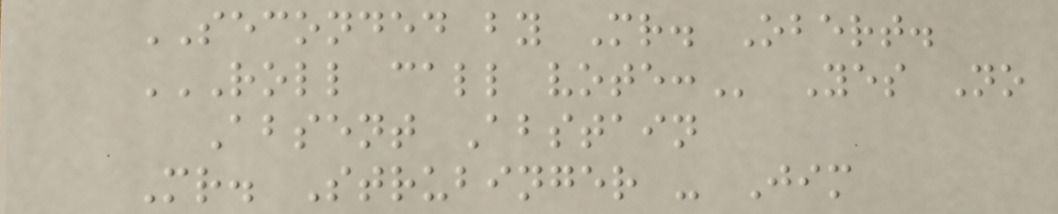SECONDED by Mr. Obert.
ROLL CALL VOTE: Yes No
Absent Abstain
Mr. Strubinger - Jim
